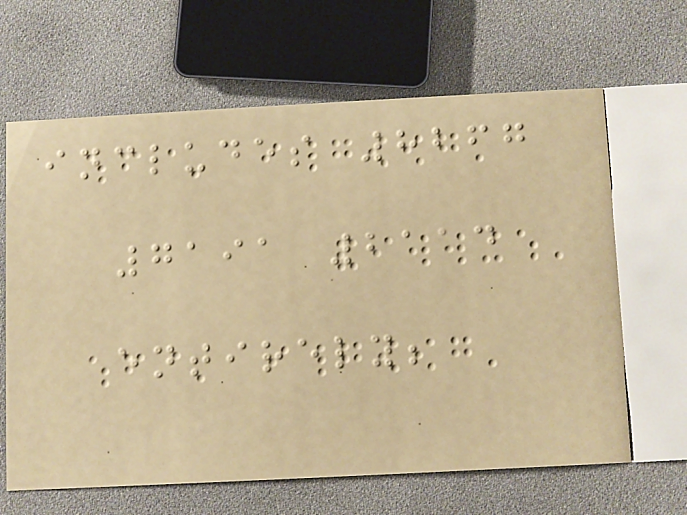includes 8267
7191 2114
entirely;
